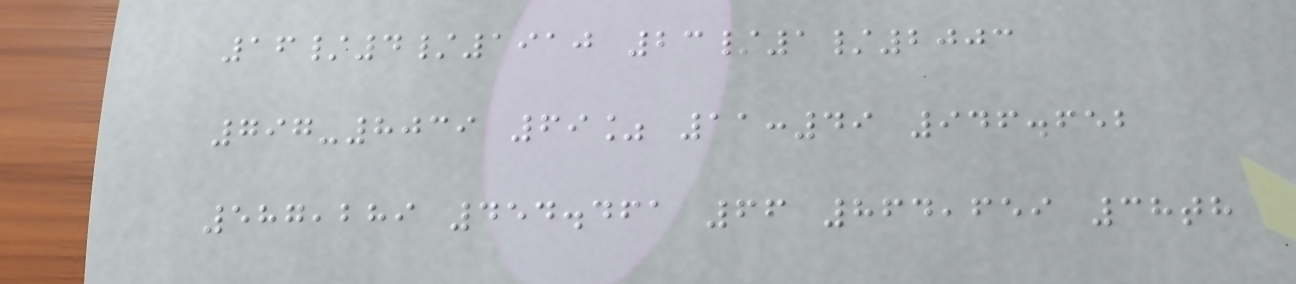16/4/1910 23/1/2003
797-8039 69% 11:49 946.652
587,289 454.461 66 864,659 38th
